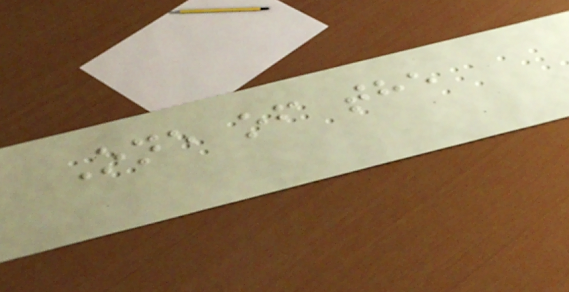One of the
